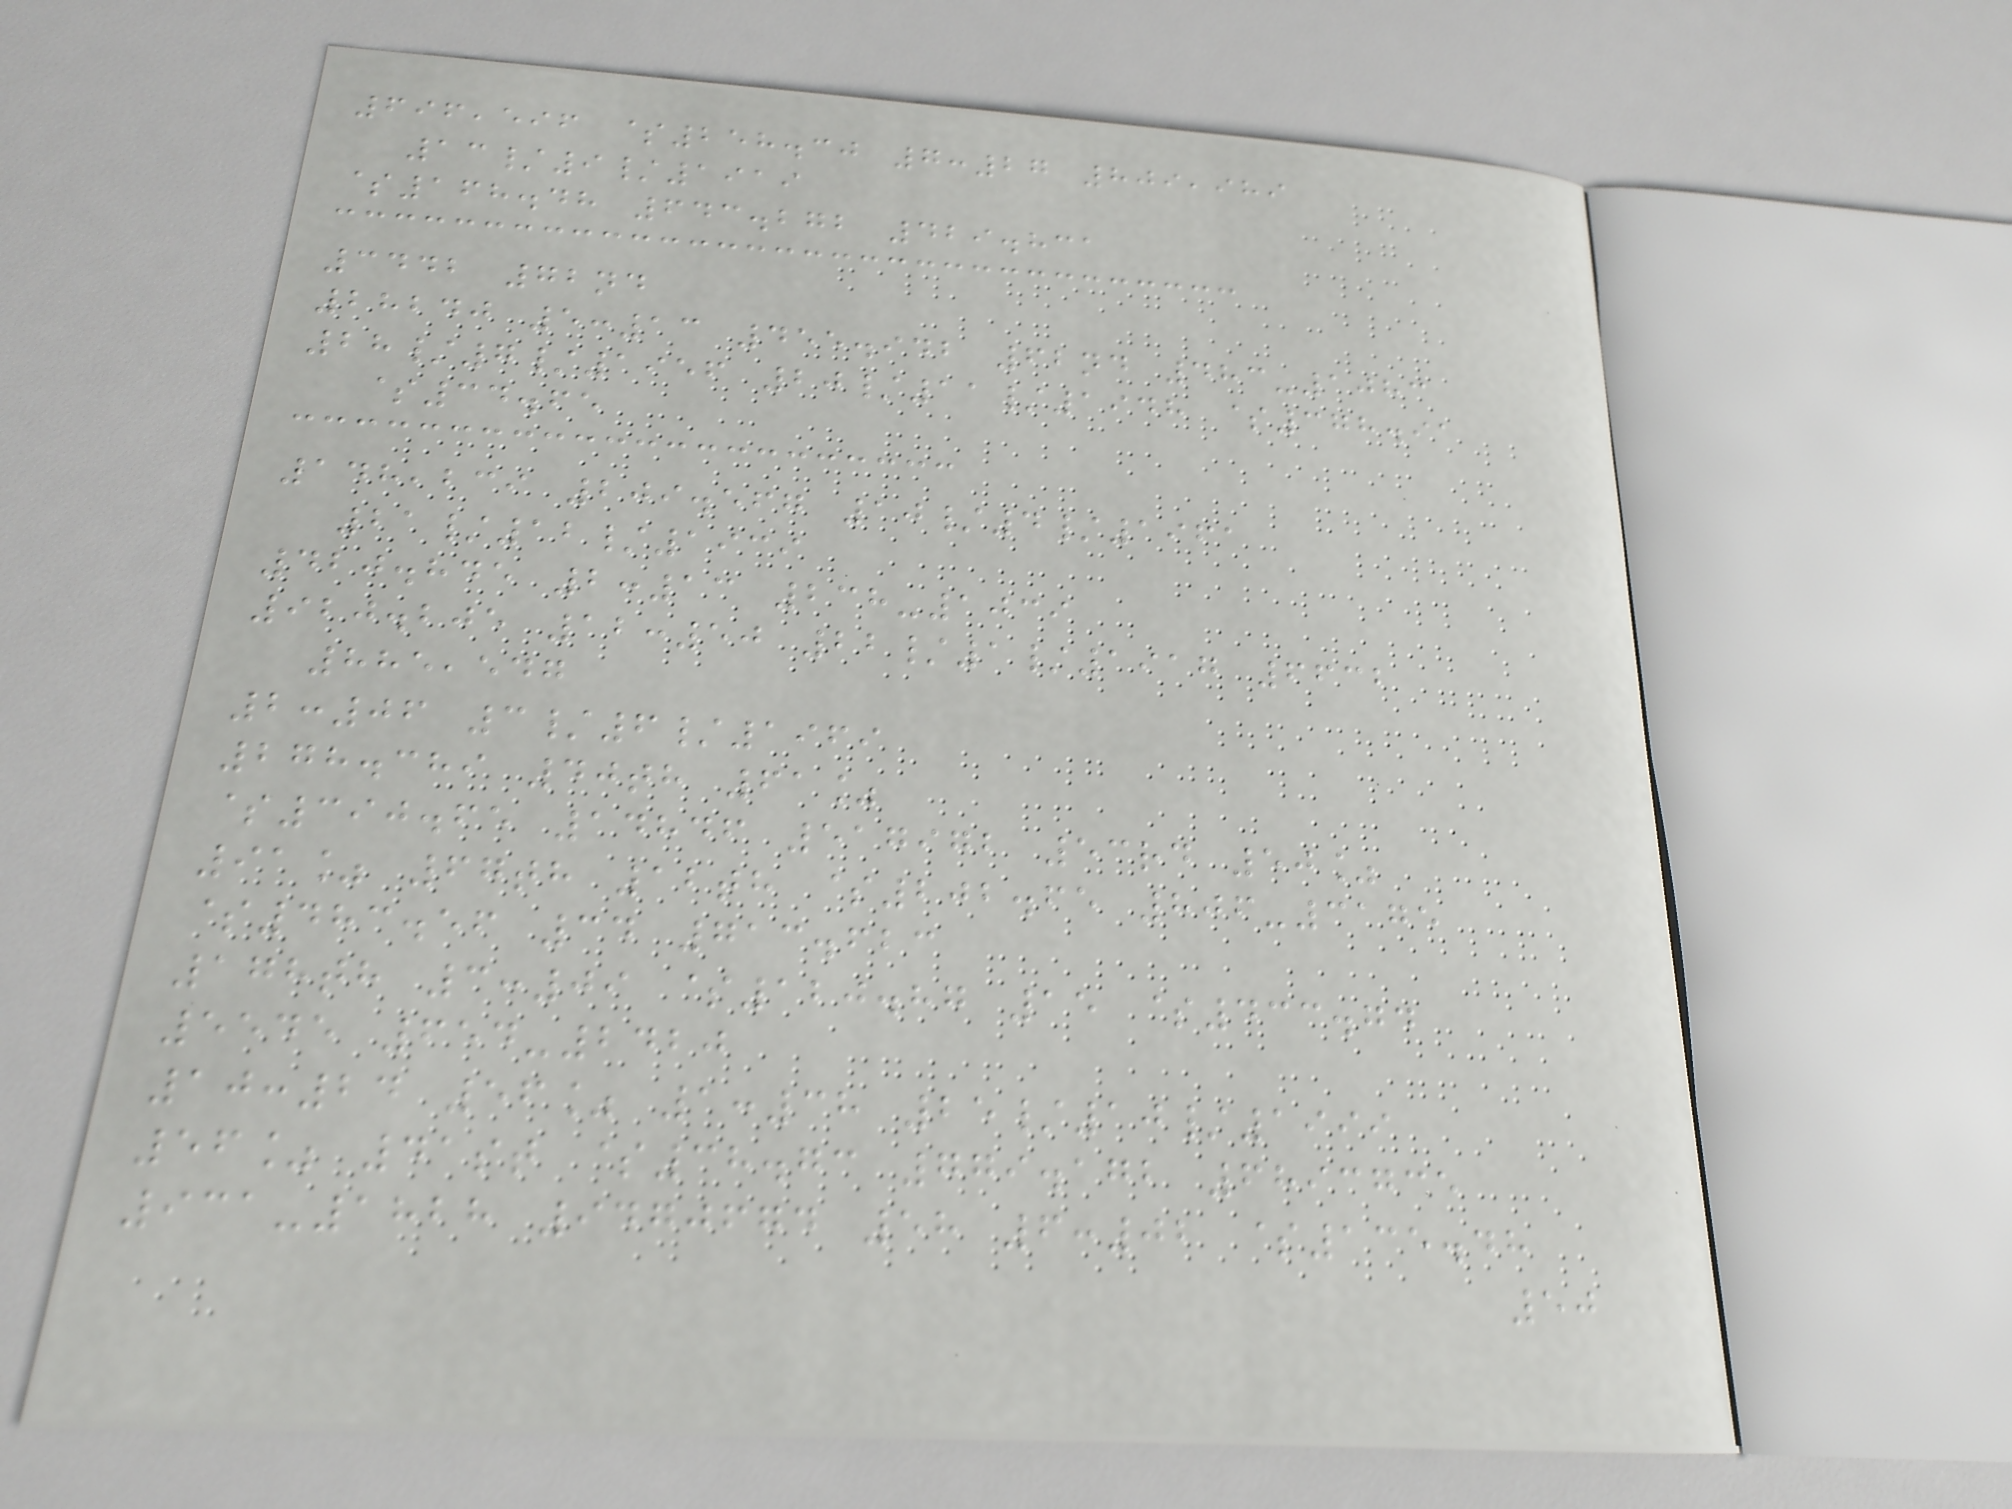696,596 $258.30 7:27 809,989
13/9/1919
$168.48 643.272 429.831
3442 72nd
28240 5:13 455.942 62nd 483-1083
28/7/1956 20/11/1948 $378.91
$34.65
148,239 209.567 10/4/1961
21/12/1939
420.845 2:13 238-1039
920.205 12:50 22/1/1917 6632
885,547
2:06 3/6/1969
278.389 40th 61%
$390.65 14846 517972 53rd 50%
91% 67th 12th $202.65 806-3175
$483.56 34 713.623
178th 3:09 $120.87 15 $433.74
5545 654-2420
10:24 56% 1:38 25/10/1999
56% 41st $38.73 779.172 6893735
931-1828 9470674 58 6:02 $135.48
50
